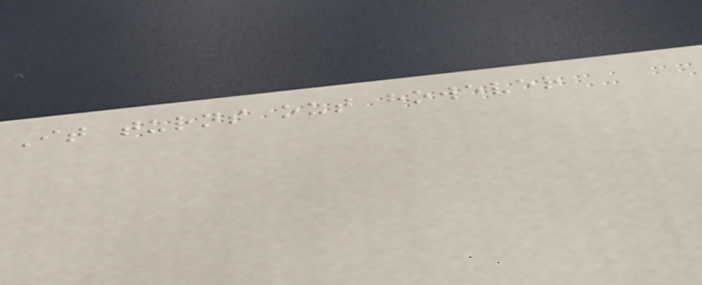It turns out however
